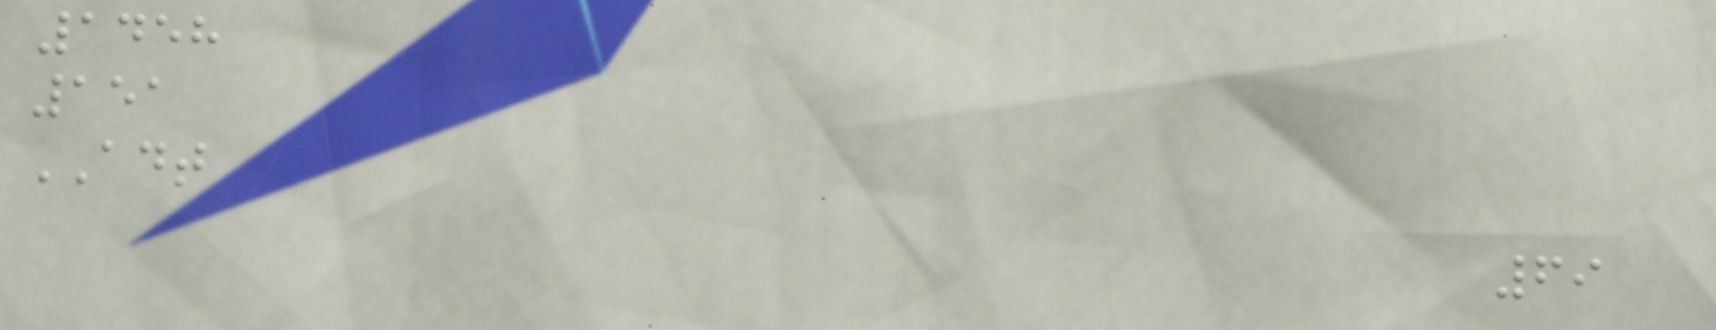1458
151
ADT
69
